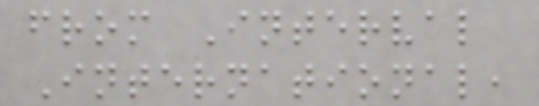from Interval
International,
